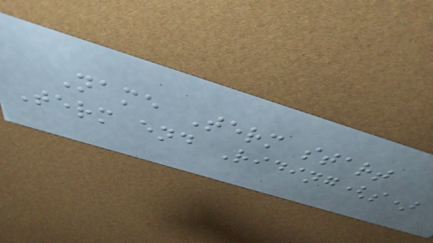Name Term start
Term end Riding(s)
